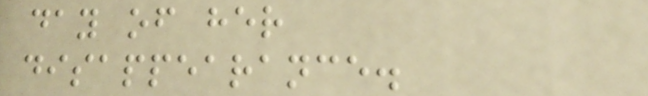day of her
disappearance.
